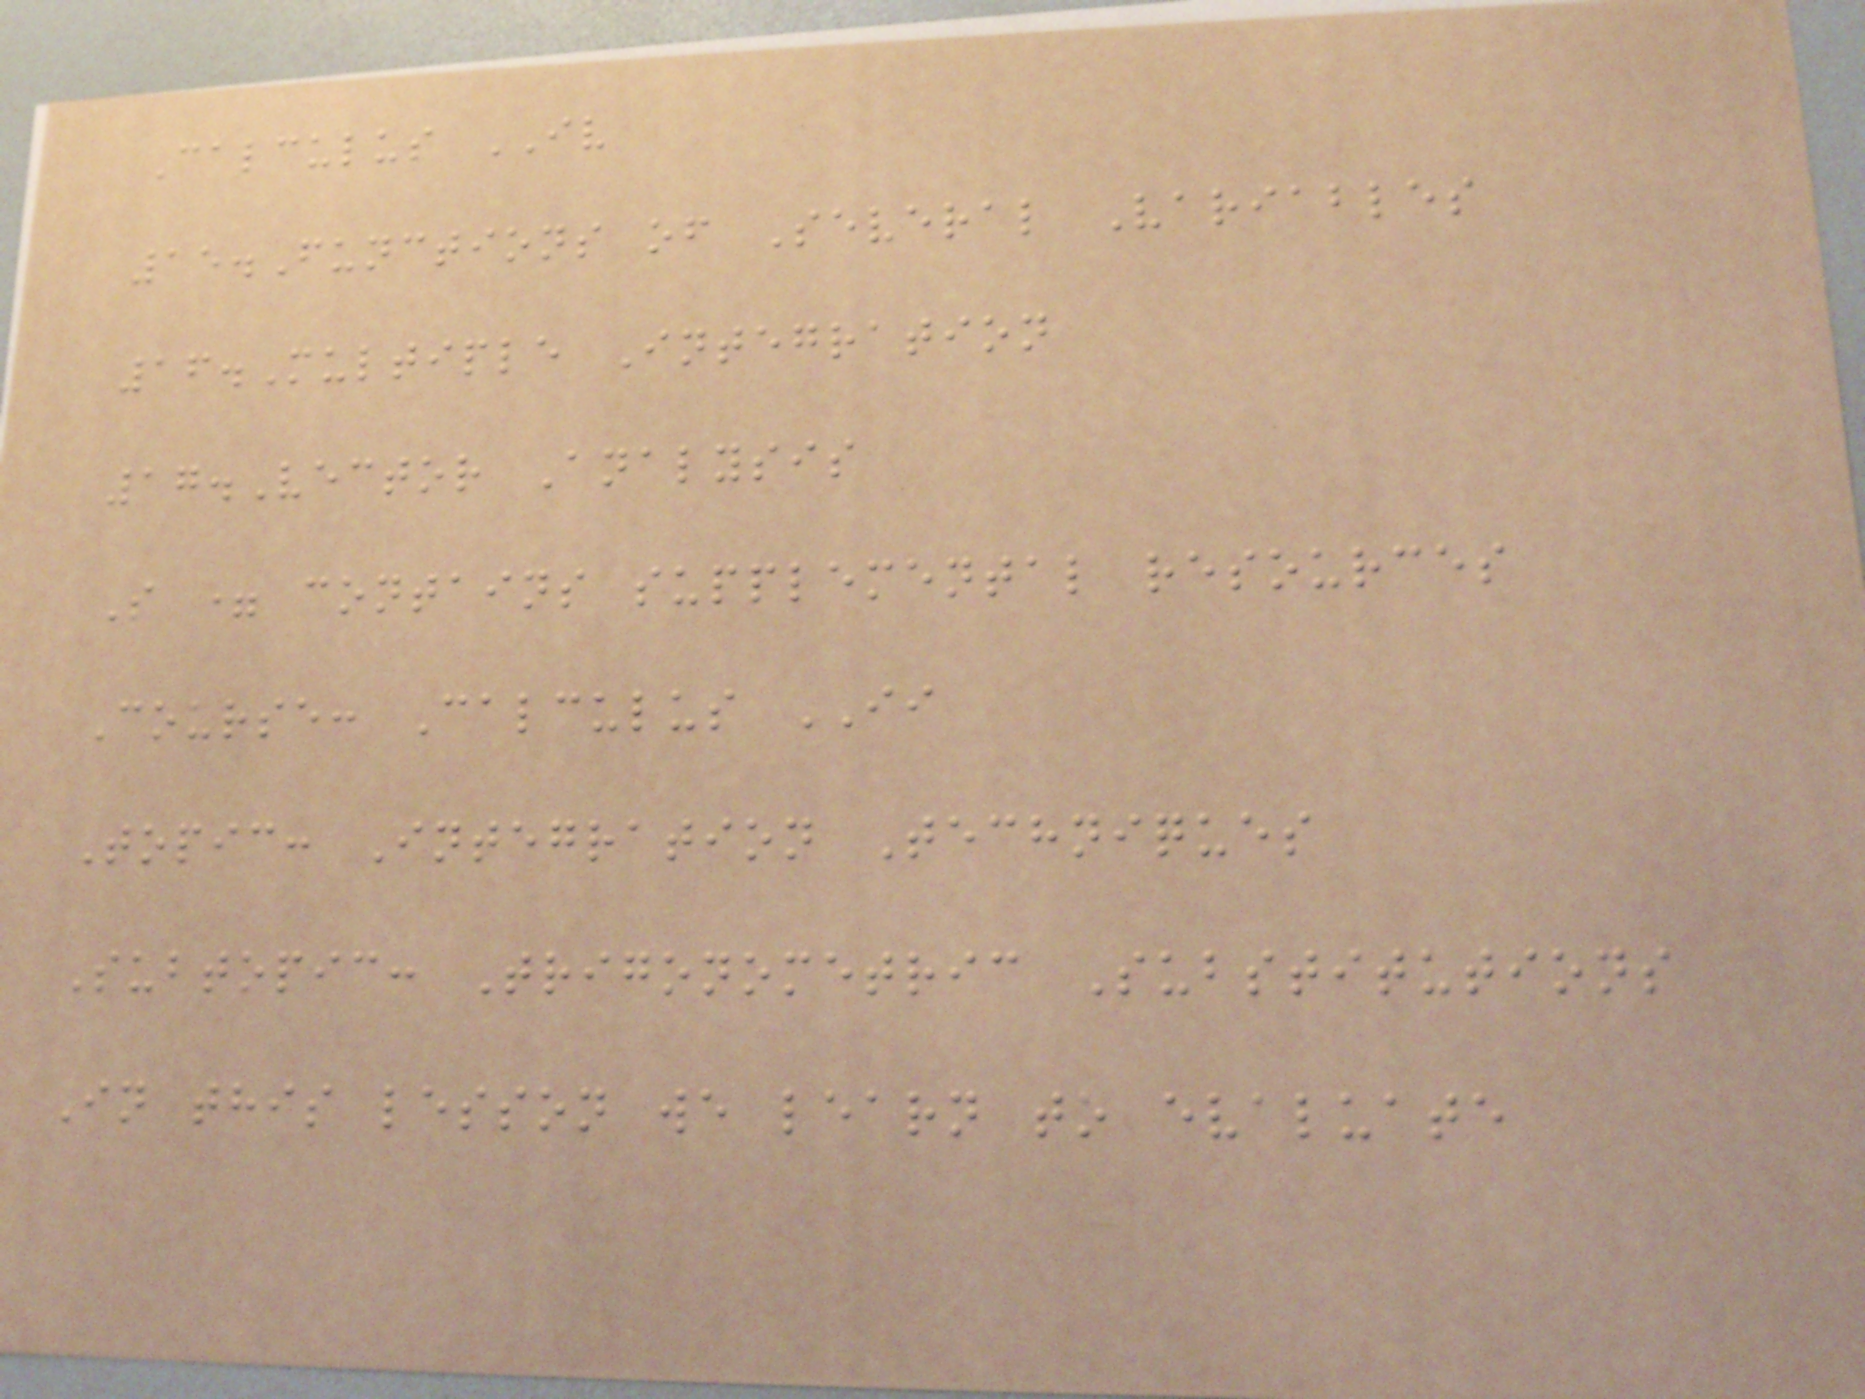Calculus IV
15.Functions of Several Variables
16.Multiple Integration
17.Vector Analysis
S = contains supplemental resources
Course: Calculus II
Topic: Integration Techniques
Subtopic: Trigonometric Substitutions
In this lesson we learn to evaluate
